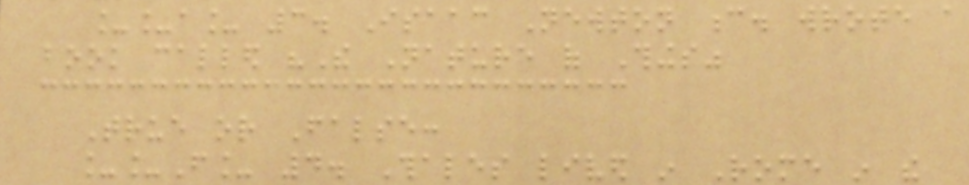__a_ 3. Isaac Newton c. wrote a
book called "The Nature of Things"
True or False:
__F_ 4. Thales lived in Rome in the
